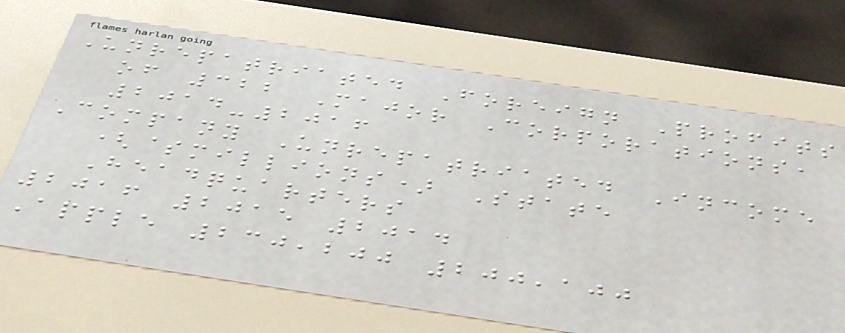Unrepatriated Foreign Profits
of 322 Major Corporations,
2014-2016
Company Unrepatriated Income
($millions) State
Headquarters
2016 2015 2014
Apple 230,200 200,100
